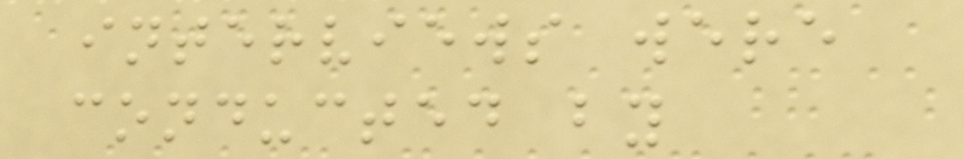interviews were
conducted by
